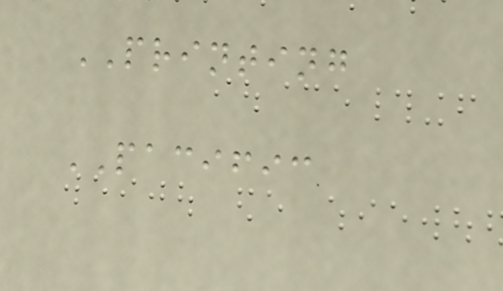PRINTING
PACIFIC
